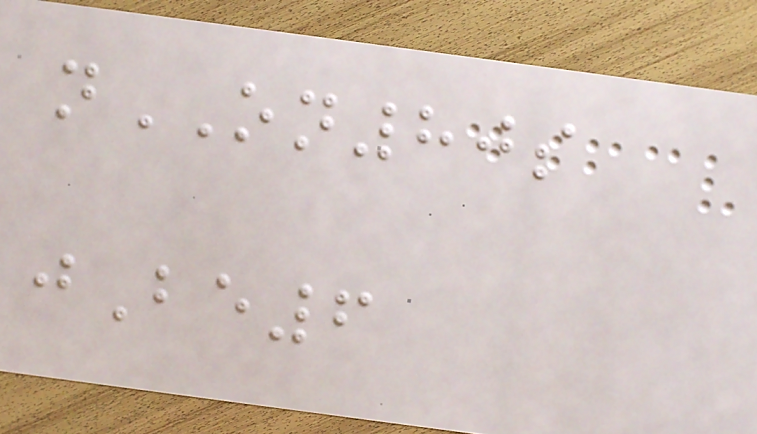nON80s
jBe6
